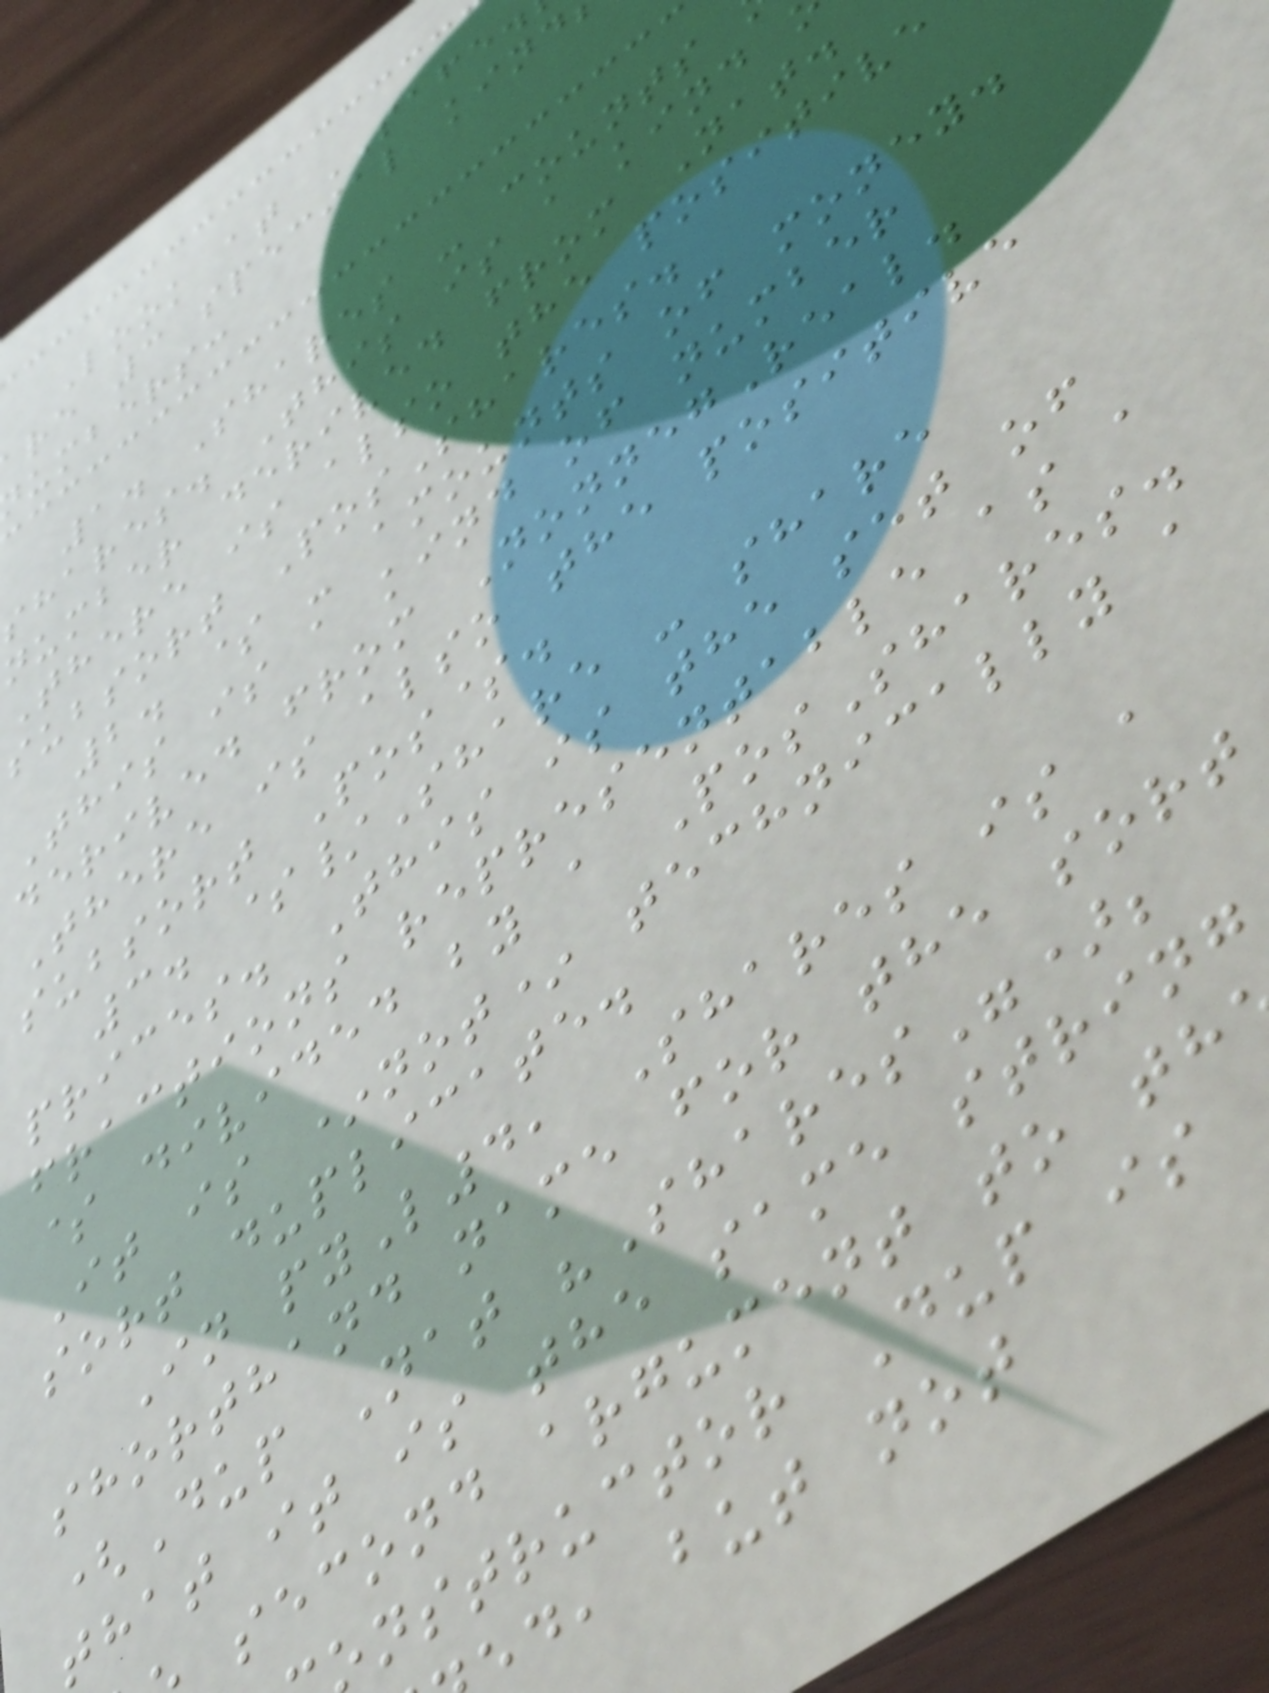Look at SAFE.
re 3 special kind
umbers:
1. Shares - counts
shares. This is a kind
number derived from Nat.
There is also the positive
subsort PosShares.
2. $ - amounts of money.
This is a kind of number
derived from NonnegReal.
There is also the positive
subsort Pos$.
3. $/Share - share
prices. This is the set of
fractions representable as a
$ divided by a PosShares.
It is *not* technically a
sort duplicate.
In pyL4, Shares is a
shorthand name for the sort
(Dup Nat "Shares");
that it is the same string
second argument to th
nstructor Dup is
d, but not
